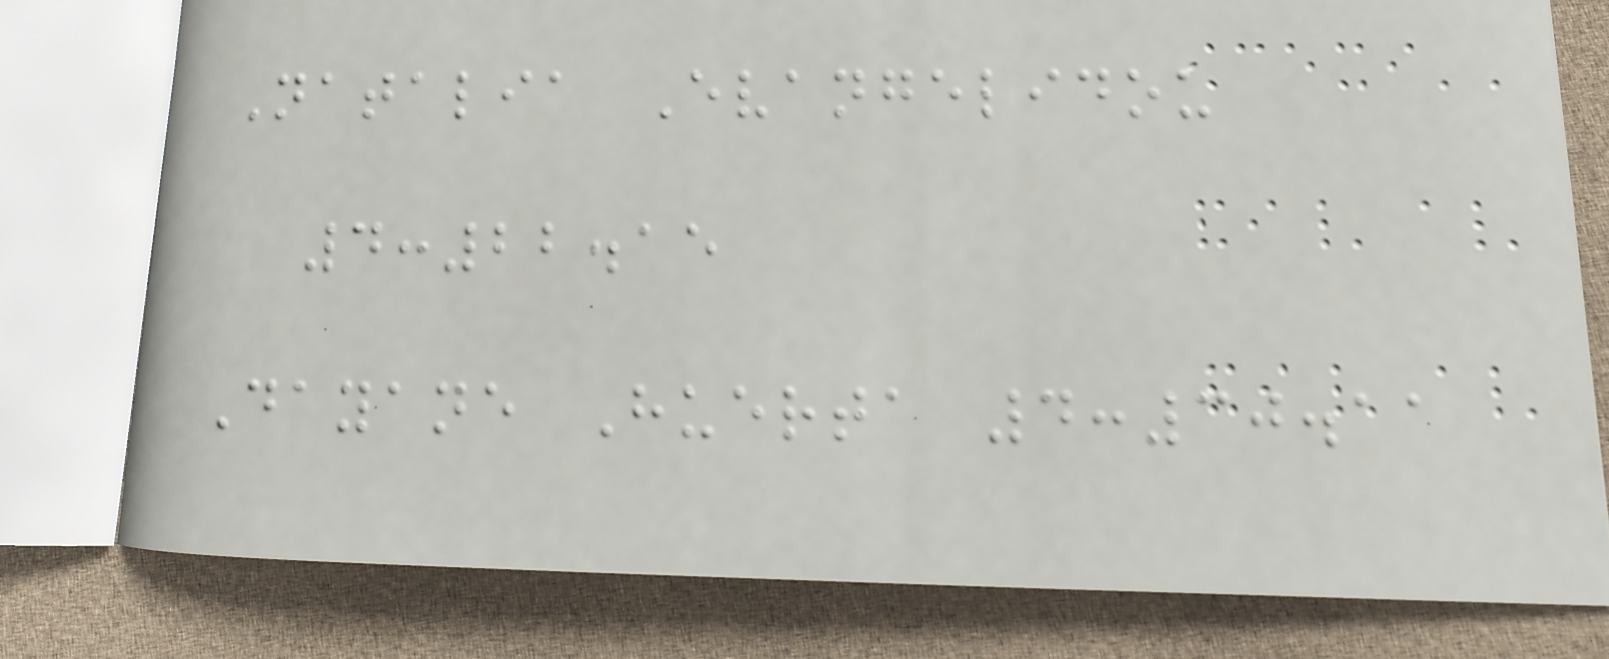Natalia Evangelidou
4:22.15
Dayane Huerta 4:30.11
